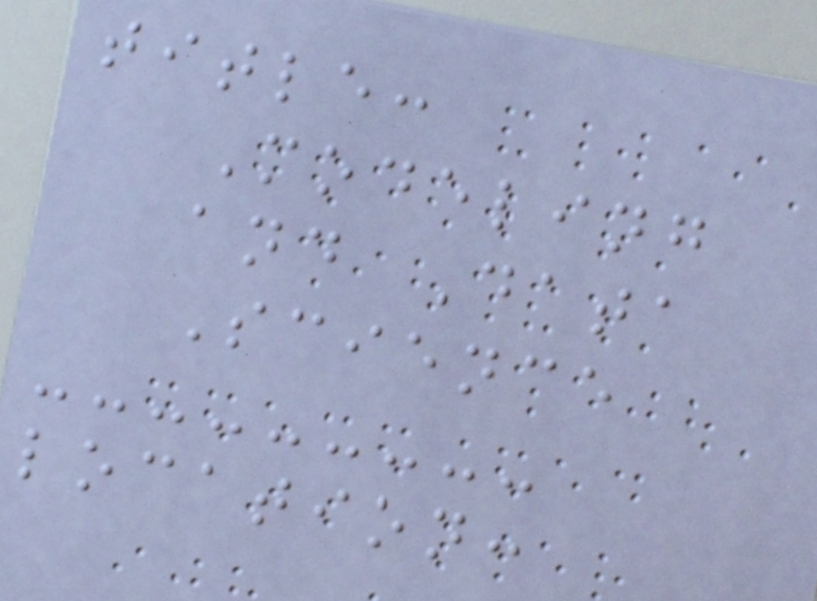title:
Modeling
and Data
Science
location:
